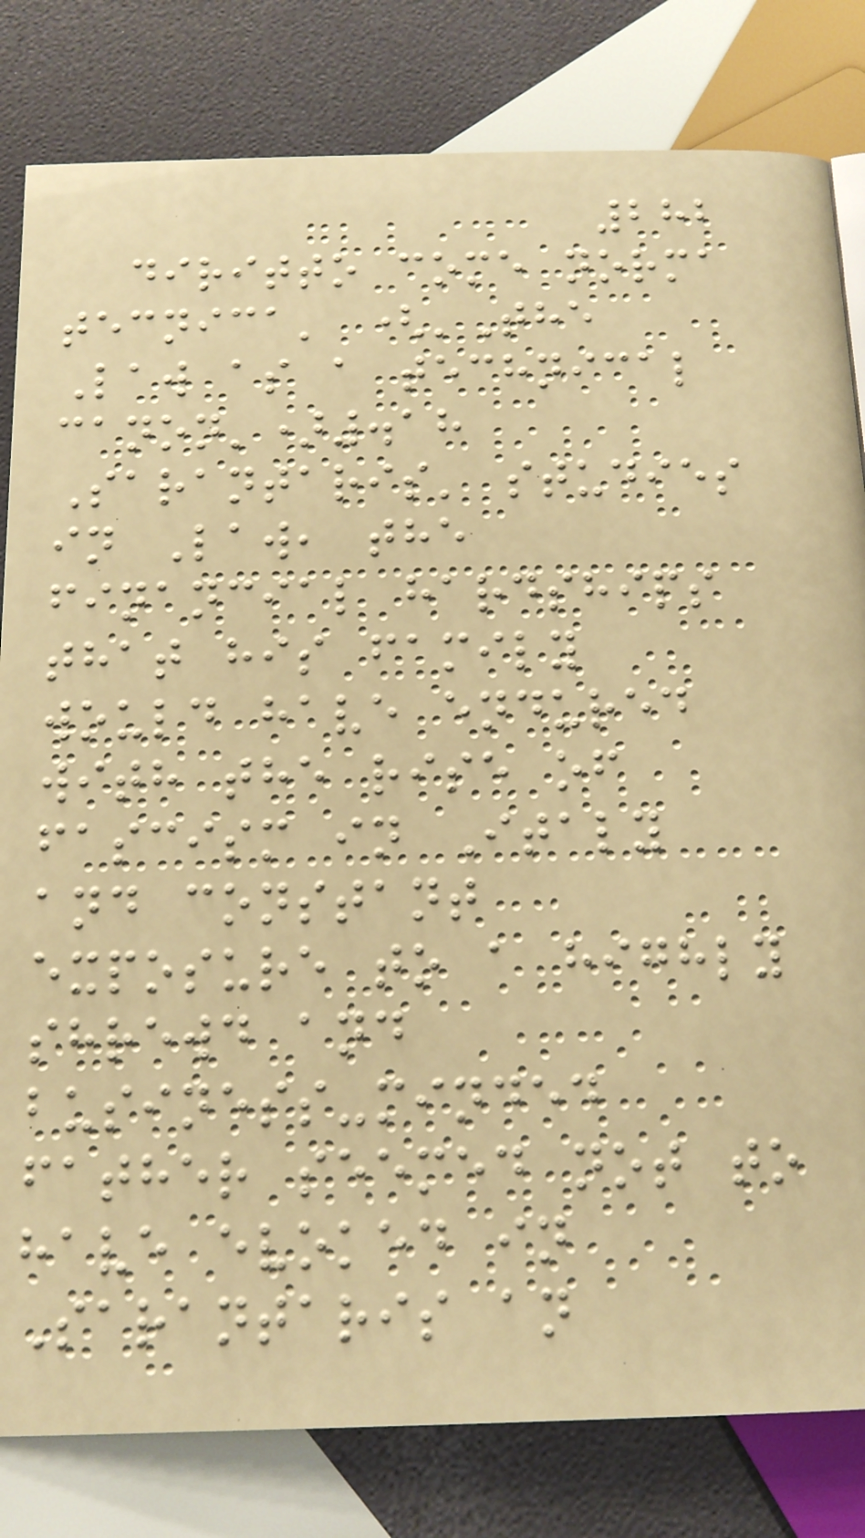282
diritto come norma
tecnica' ('The
Law as a technical
canon').18
Sarantaris' studies
in Law, the
financial hardships
that his family
would have endured
with the rise of
fascism in Italy
and constant
exposure to a highly
shrewd and
business-minded
father seemed not to
have evoked in
Sarantaris an
